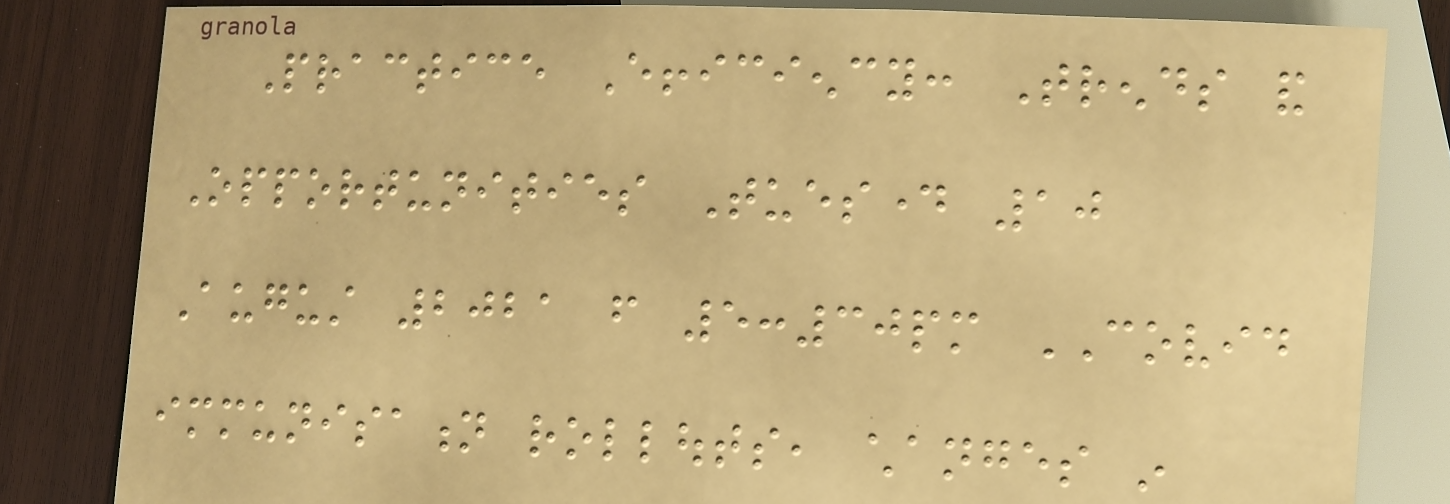Practice Efficiency: Trends and
Opportunities Tuesday 10
August 2021 from 5:30pm COVID
immunisation rollouts, changes in
